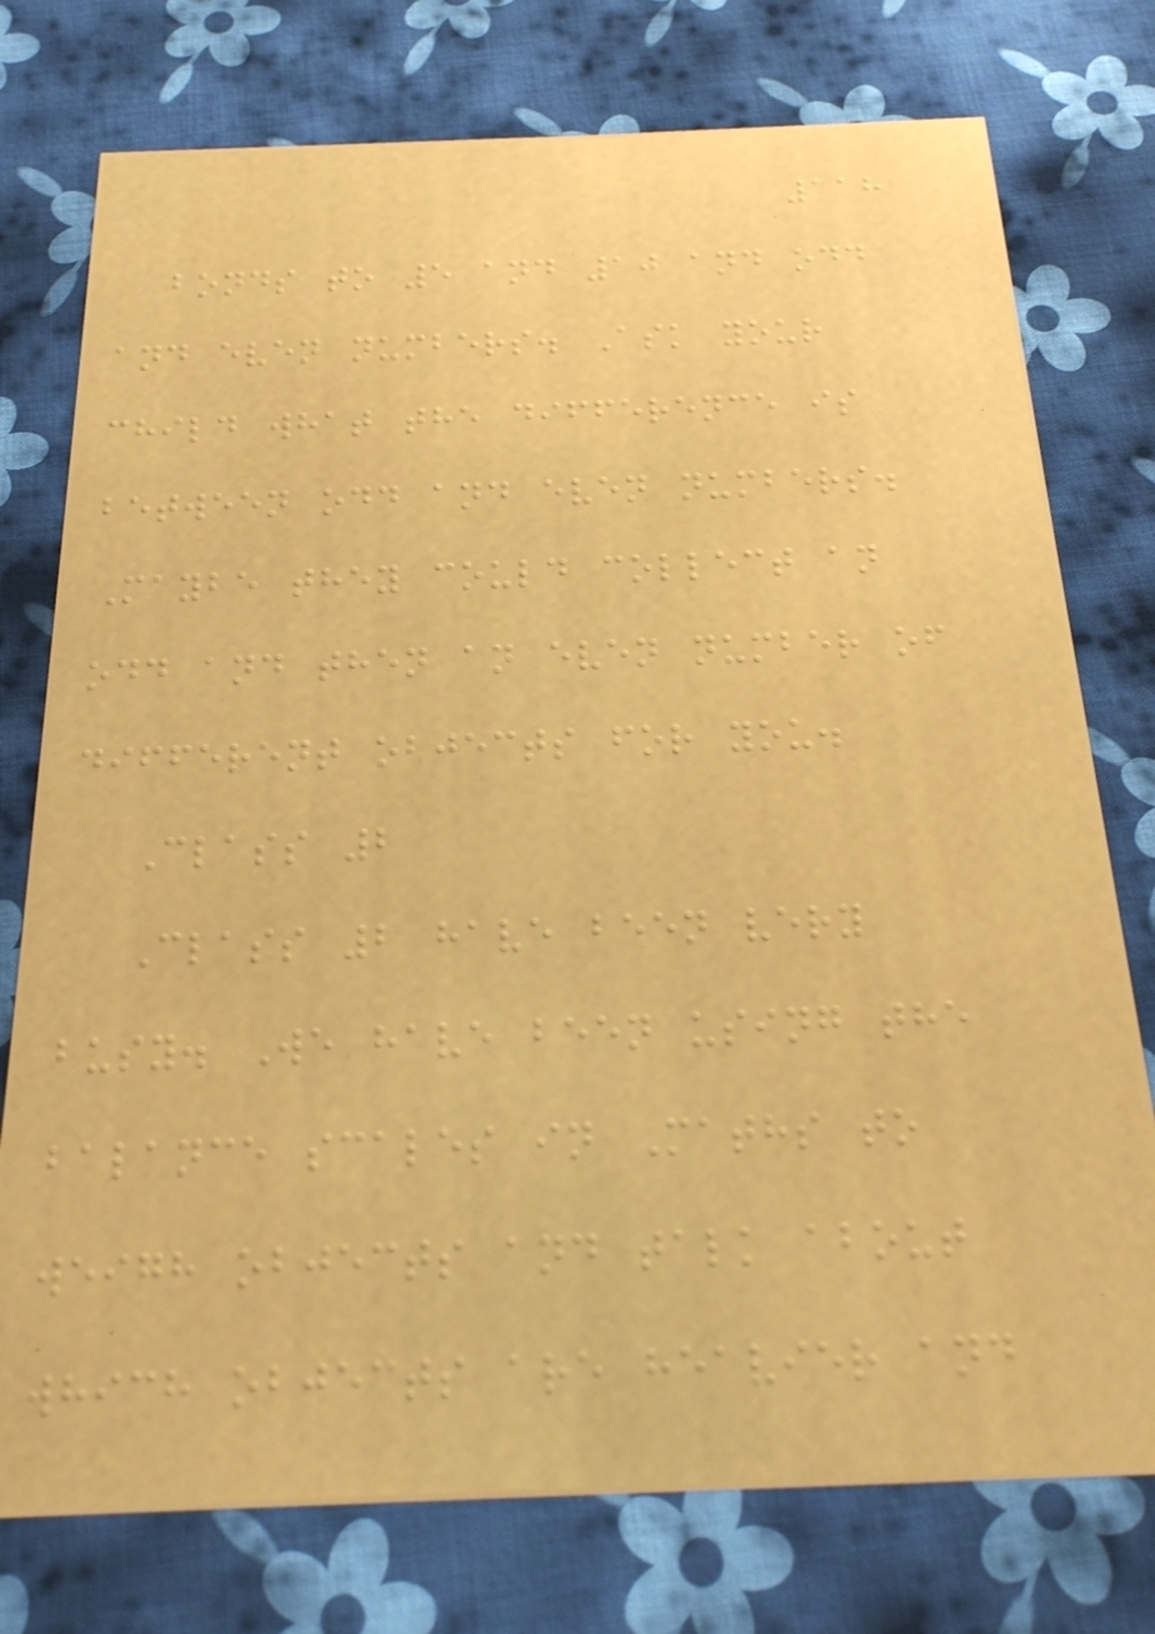118
bonds to 5 and 10 and odd
and even numbers. Ask your
child what the difference is
between odd and even numbers.
Maybe they could collect an
odd and then an even number of
different objects for you.
Class 2
Class 2 have been very
busy. We have been using the
balance scales in Maths to
weigh objects and talk about
which objects are heavier and
